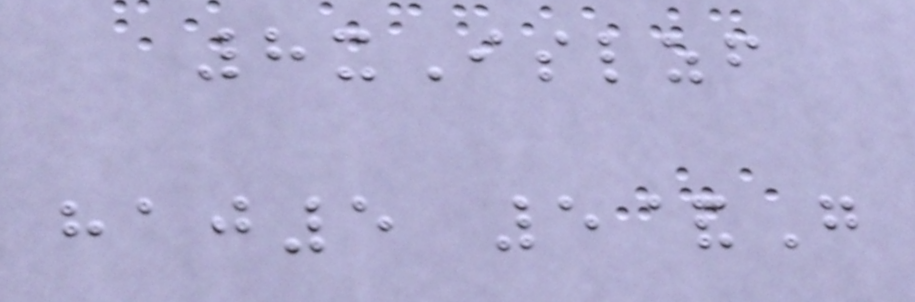8xIslzf
haj5 5&G
